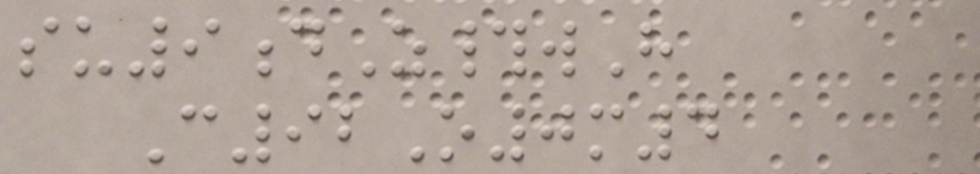su9dZ#wH
C92O0m4
